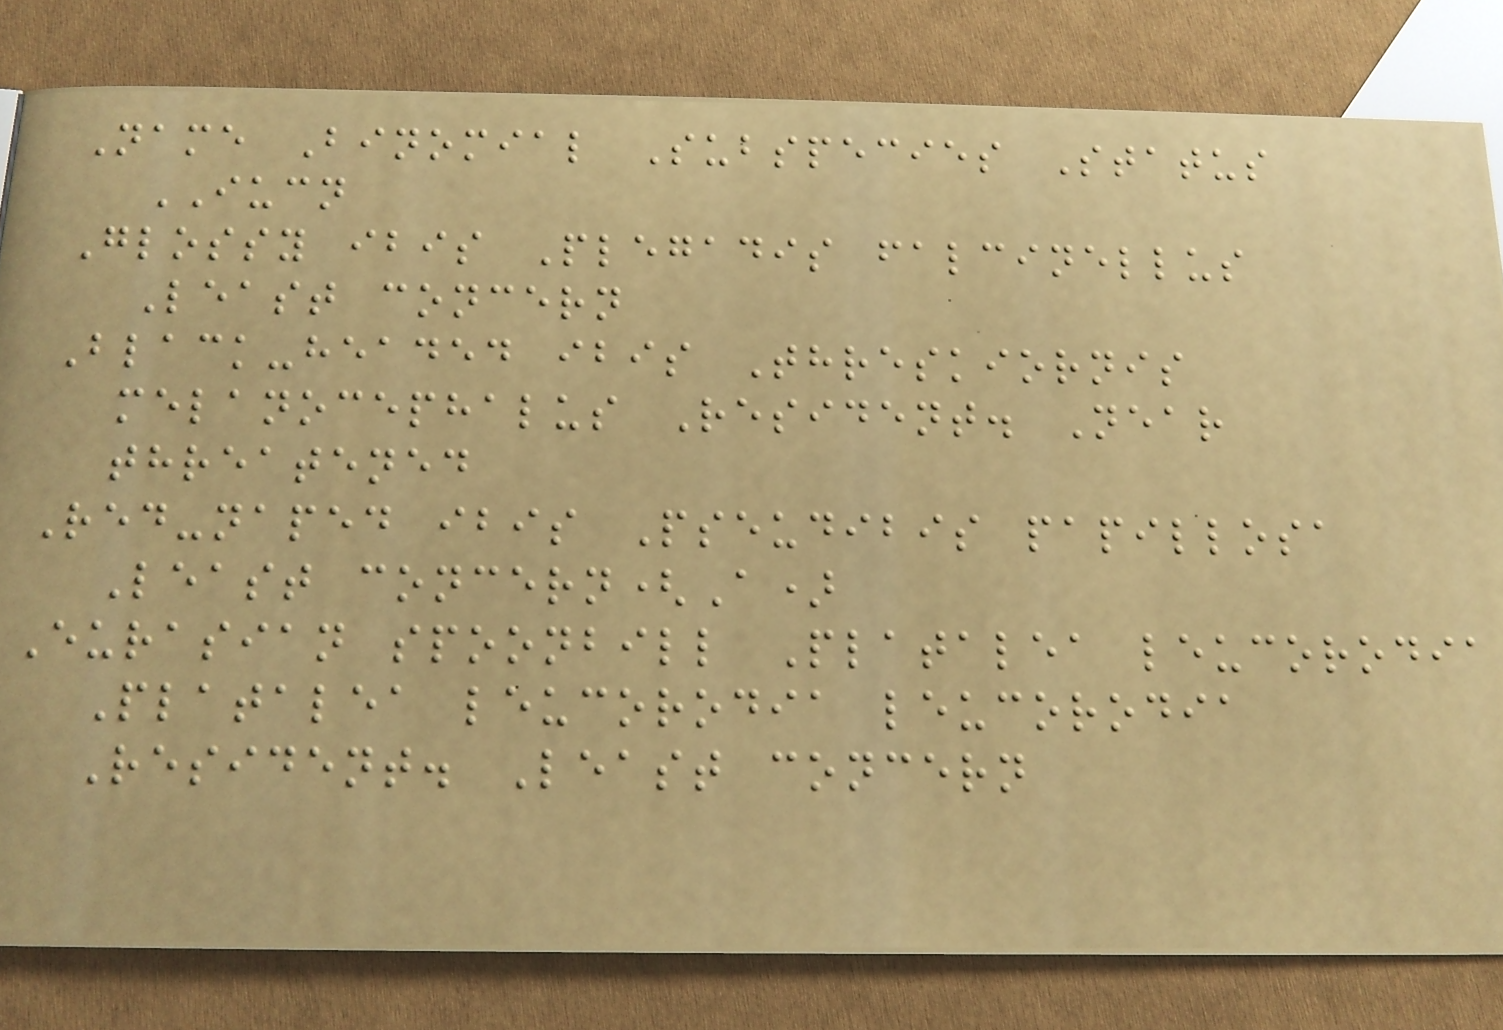Name Binomial Subspecies Status
IUCN
Glossy ibis Plegadis falcinellus
Least concern
Black-headed ibis Threskiornis
melanocephalus Resident. Near
threatened
Red-naped ibis Pseudibis papillosa
Least concern(A)
Eurasian spoonbill Platalea leucorodia
Platalea leucorodia leucorodia
Resident. Least concern
